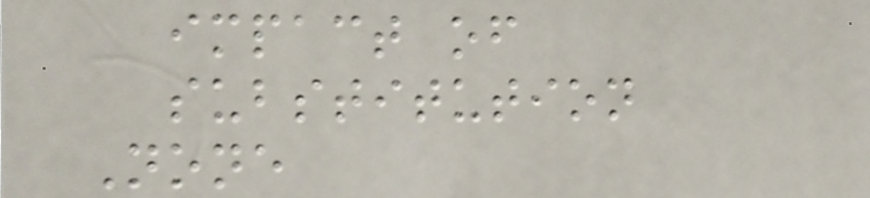impact of
substitution
None
